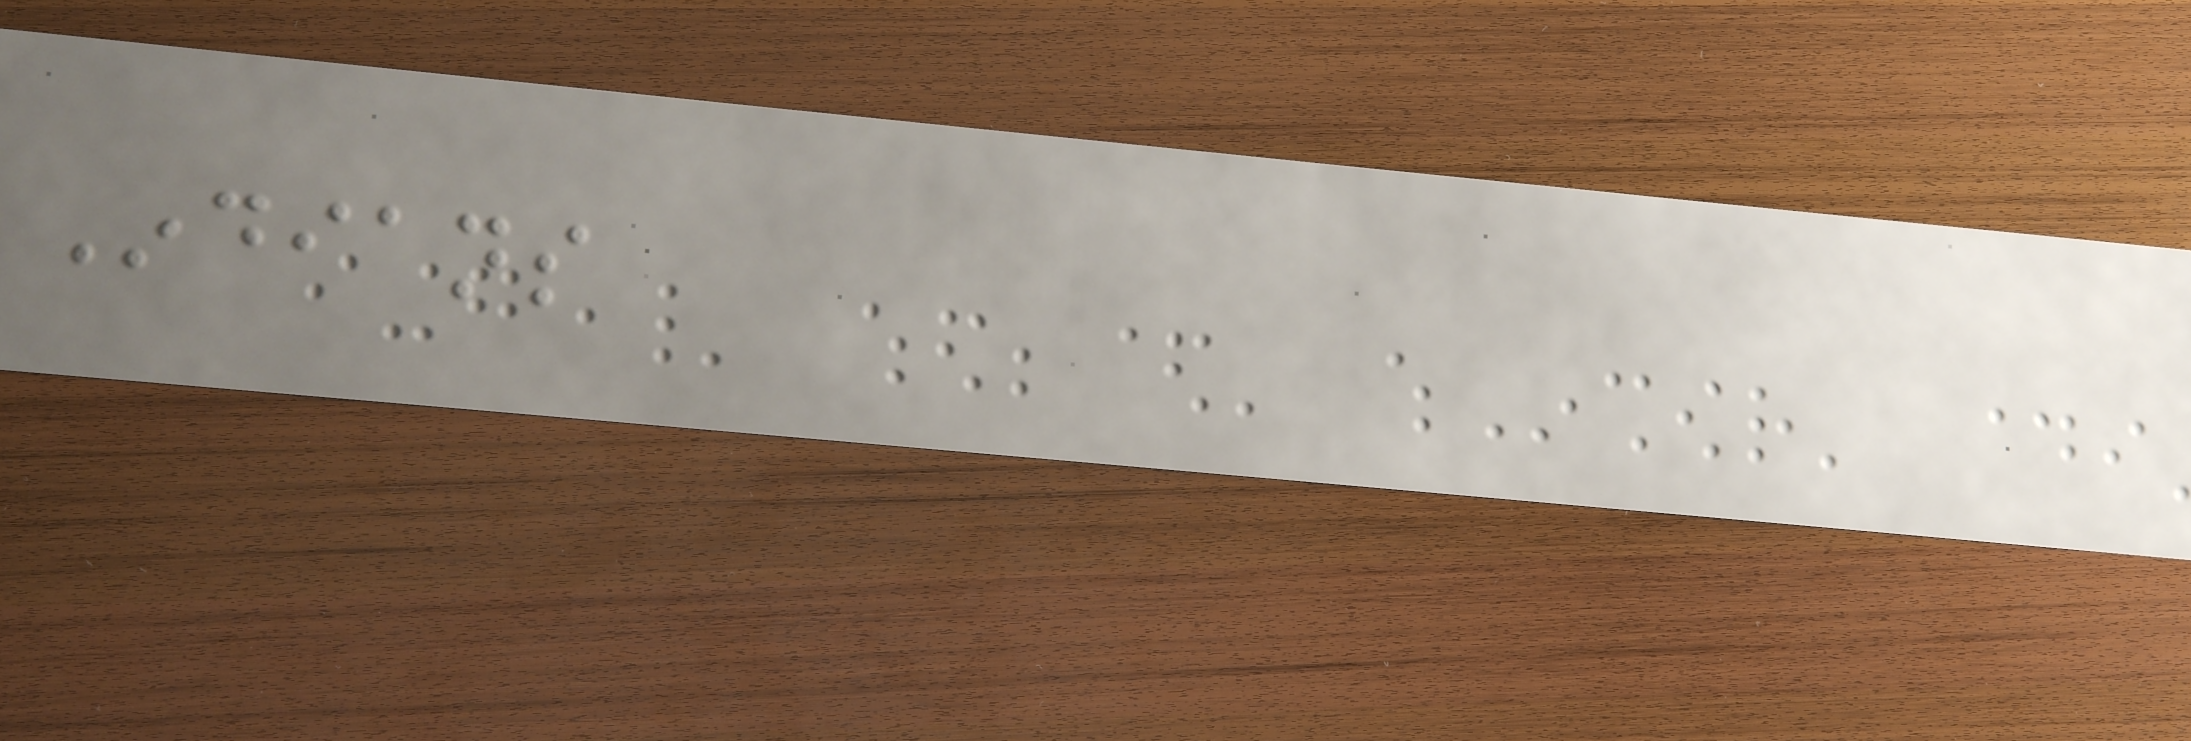Indians
